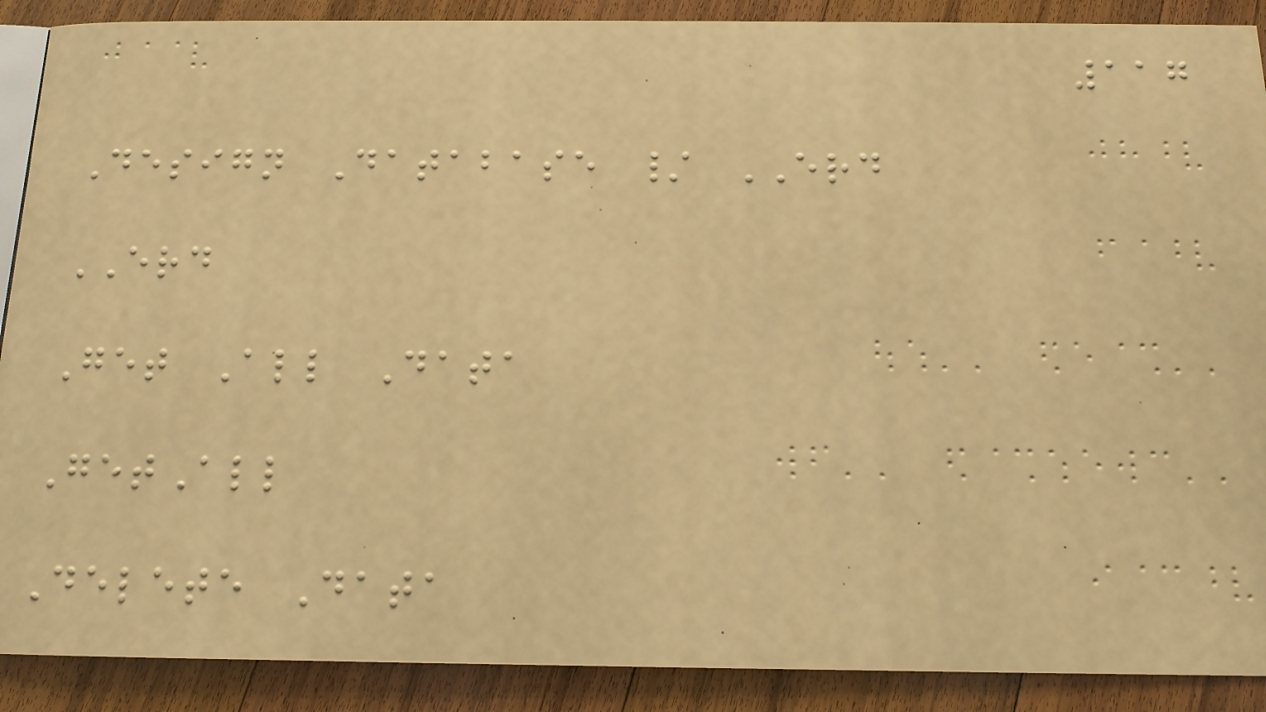117
Design Database / ERD
ERD
Get All Data
GetAll
Delete Data
